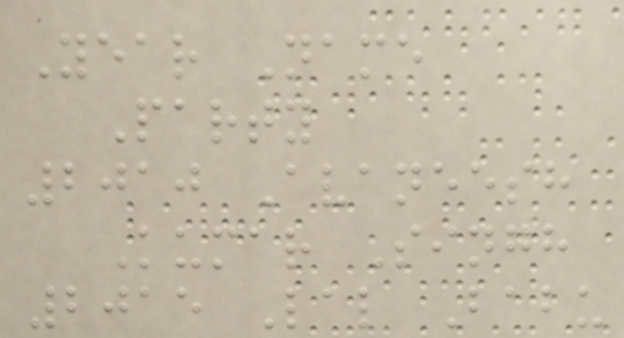Year Name
Party
2010 Avaneesh
Kumar Singh
2015 Lal Babu
